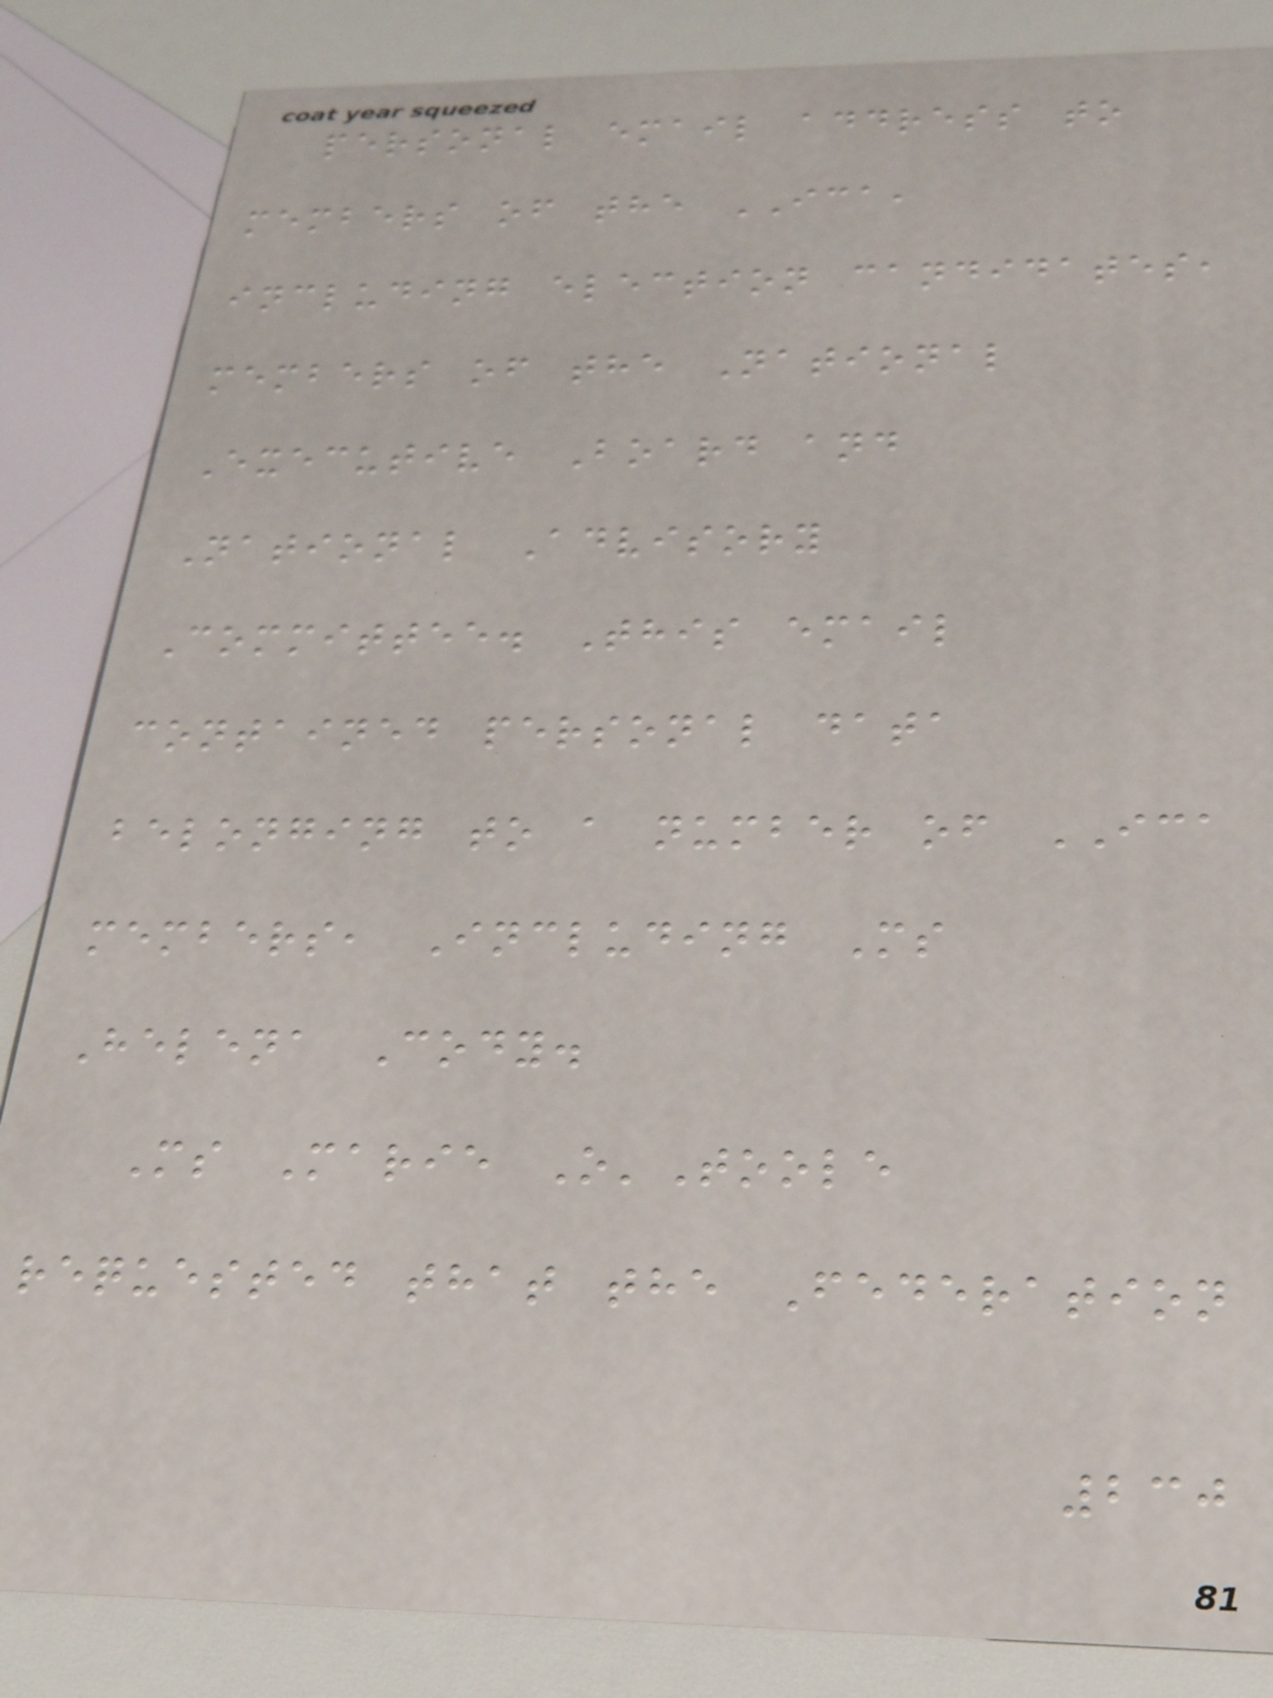personal email address to
members of the ICA,
including election candidates,
members of the National
Executive Board and
National Advisory
Committee. This email
contained personal data
belonging to a number of ICA
members, Including Ms
Helena Cody.
Ms Marie O'Toole
requested that the Federation
230
